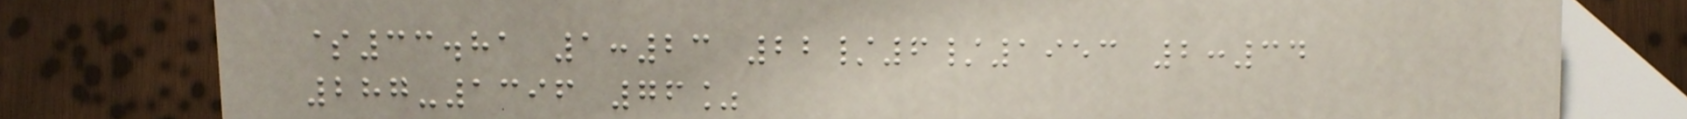$33.81 1:23 22/6/1953 2:34
287-1396 76%
